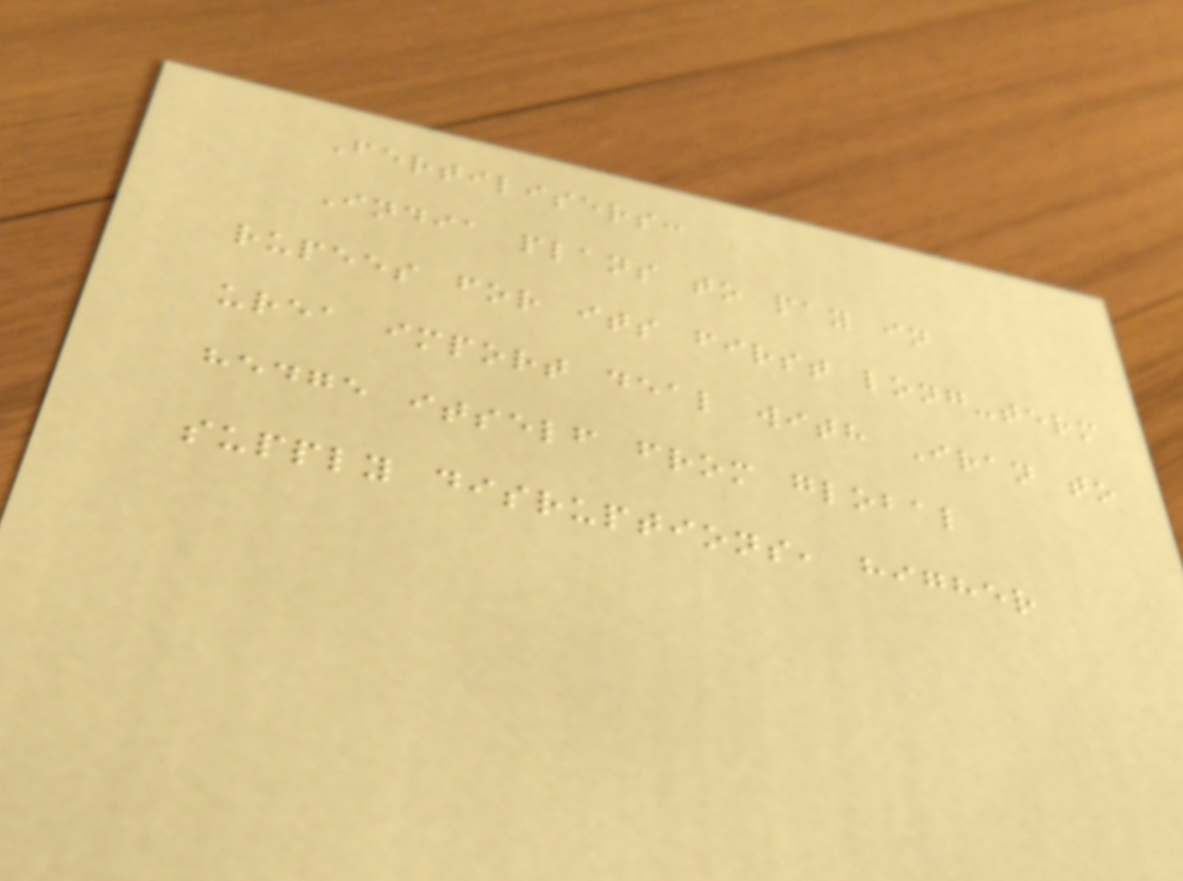Fertilisers:
India plans to pay in
rupees for its first long-term
urea import deal with Iran to
hedge itself from global
supply disruptions, higher
